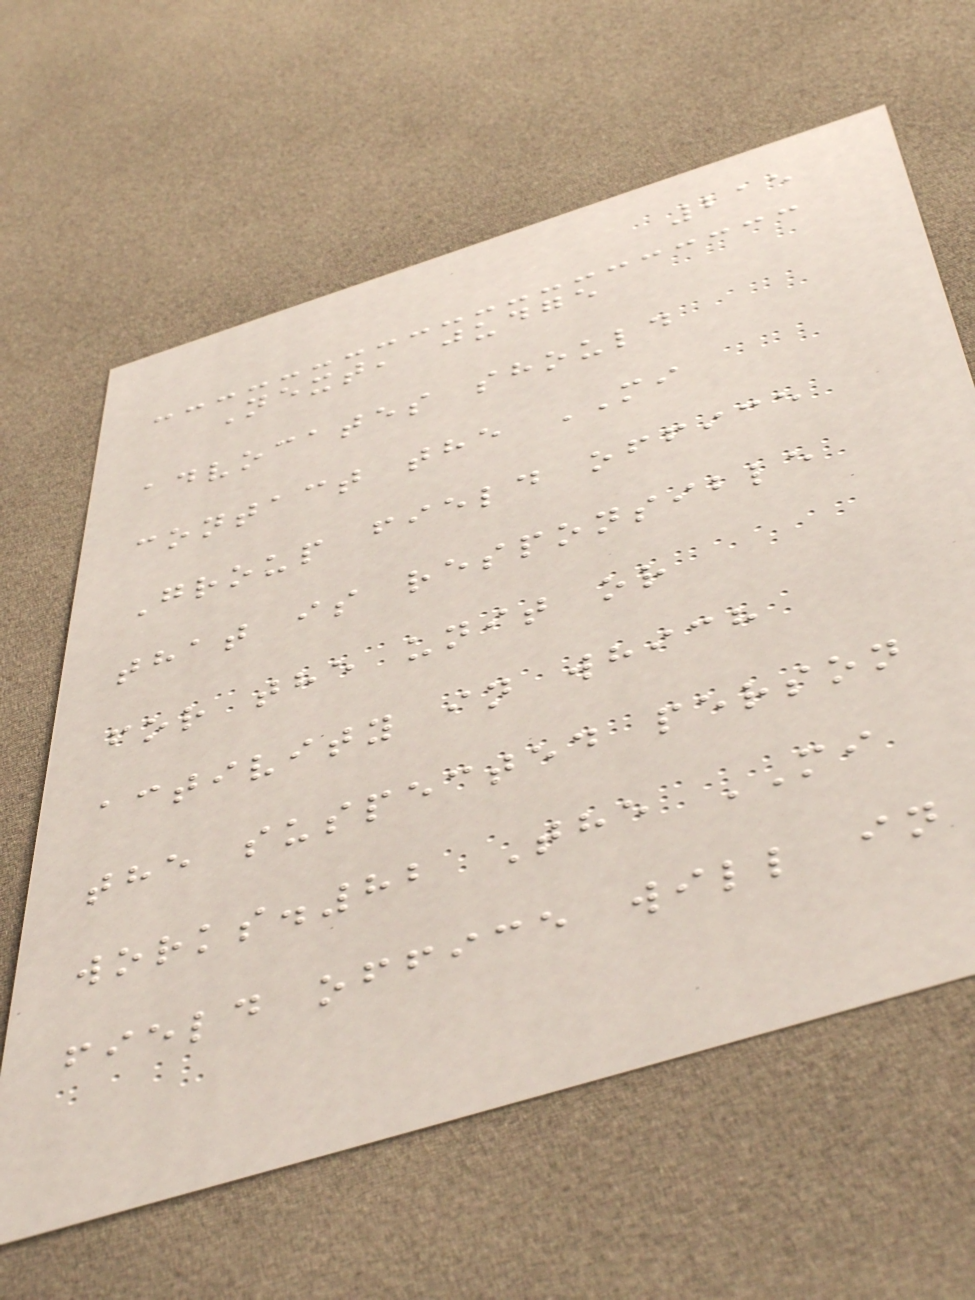215
Next, judge
advocates should
contact the MI
Group field office
that is responsible
for the unit or
activity in which
the suspected person
works.82 The MI
field office will in
